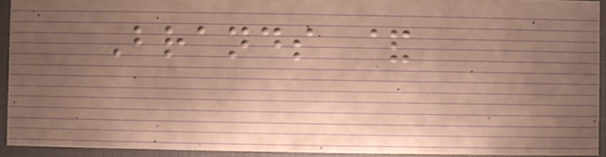Brands &
